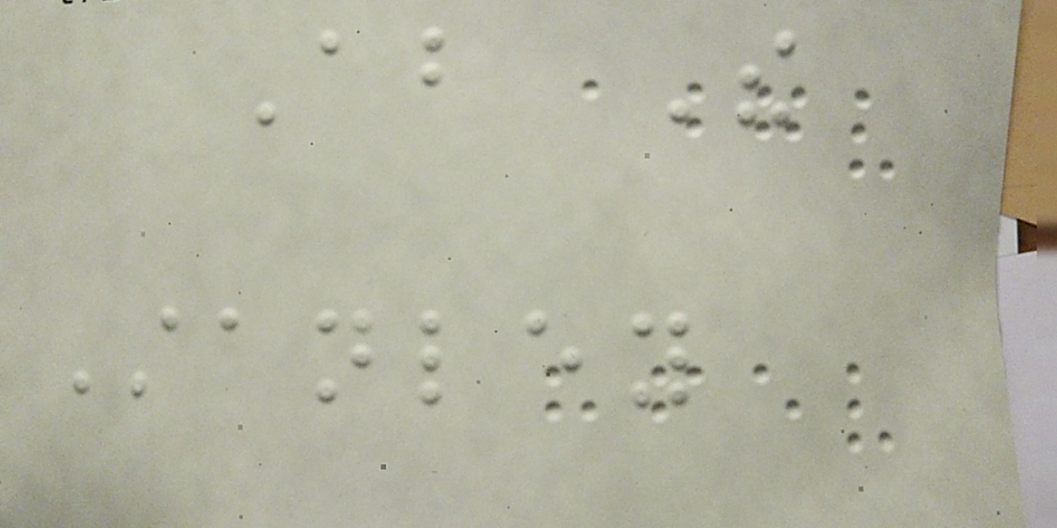About The
Stanley
